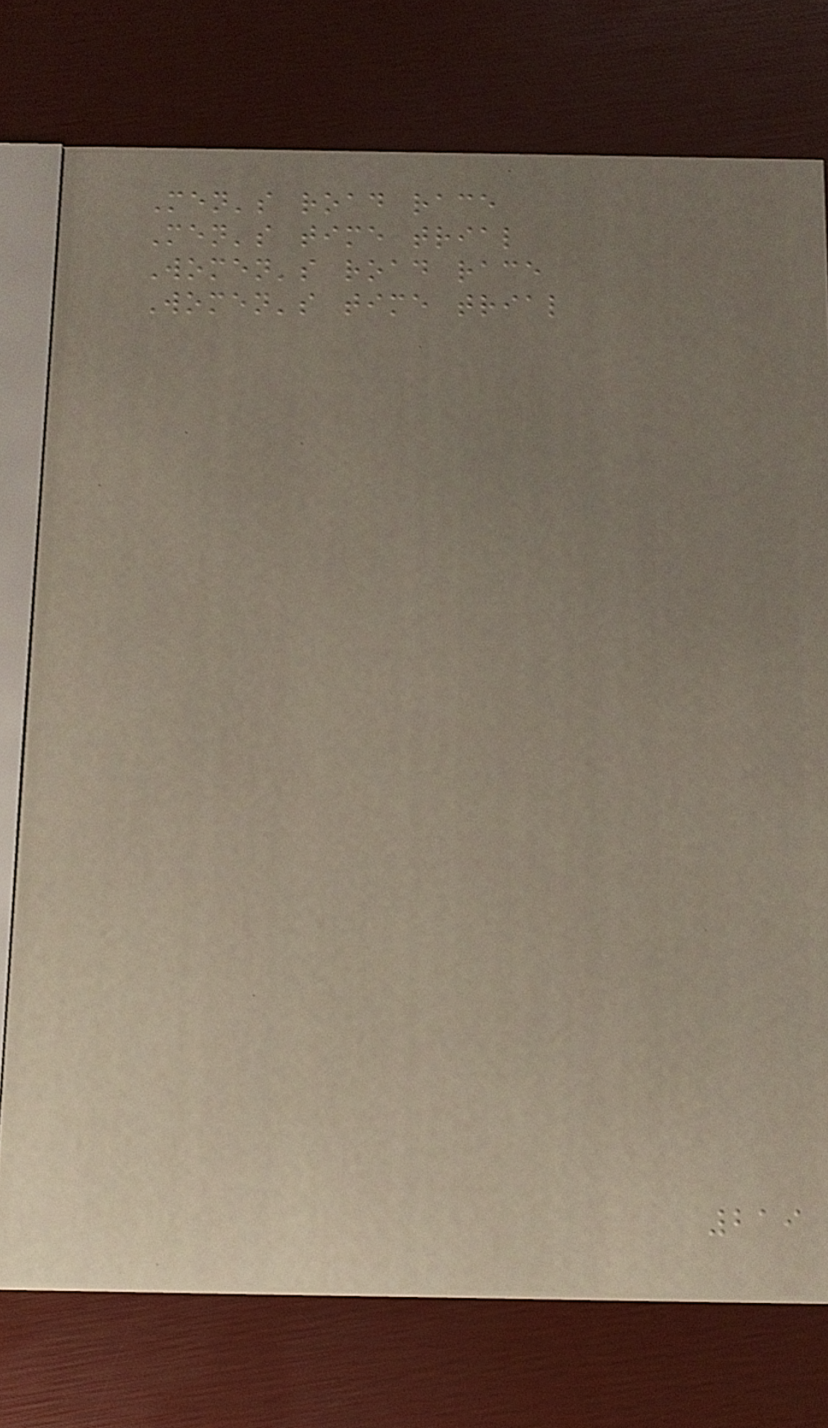Men's road race
Men's time trial
Women's road race
Women's time trial
219
